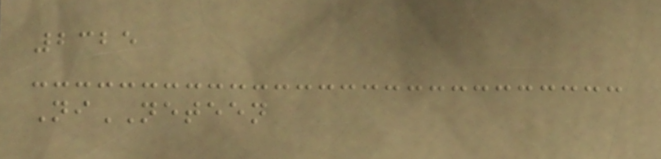2325
NiNETEEN
